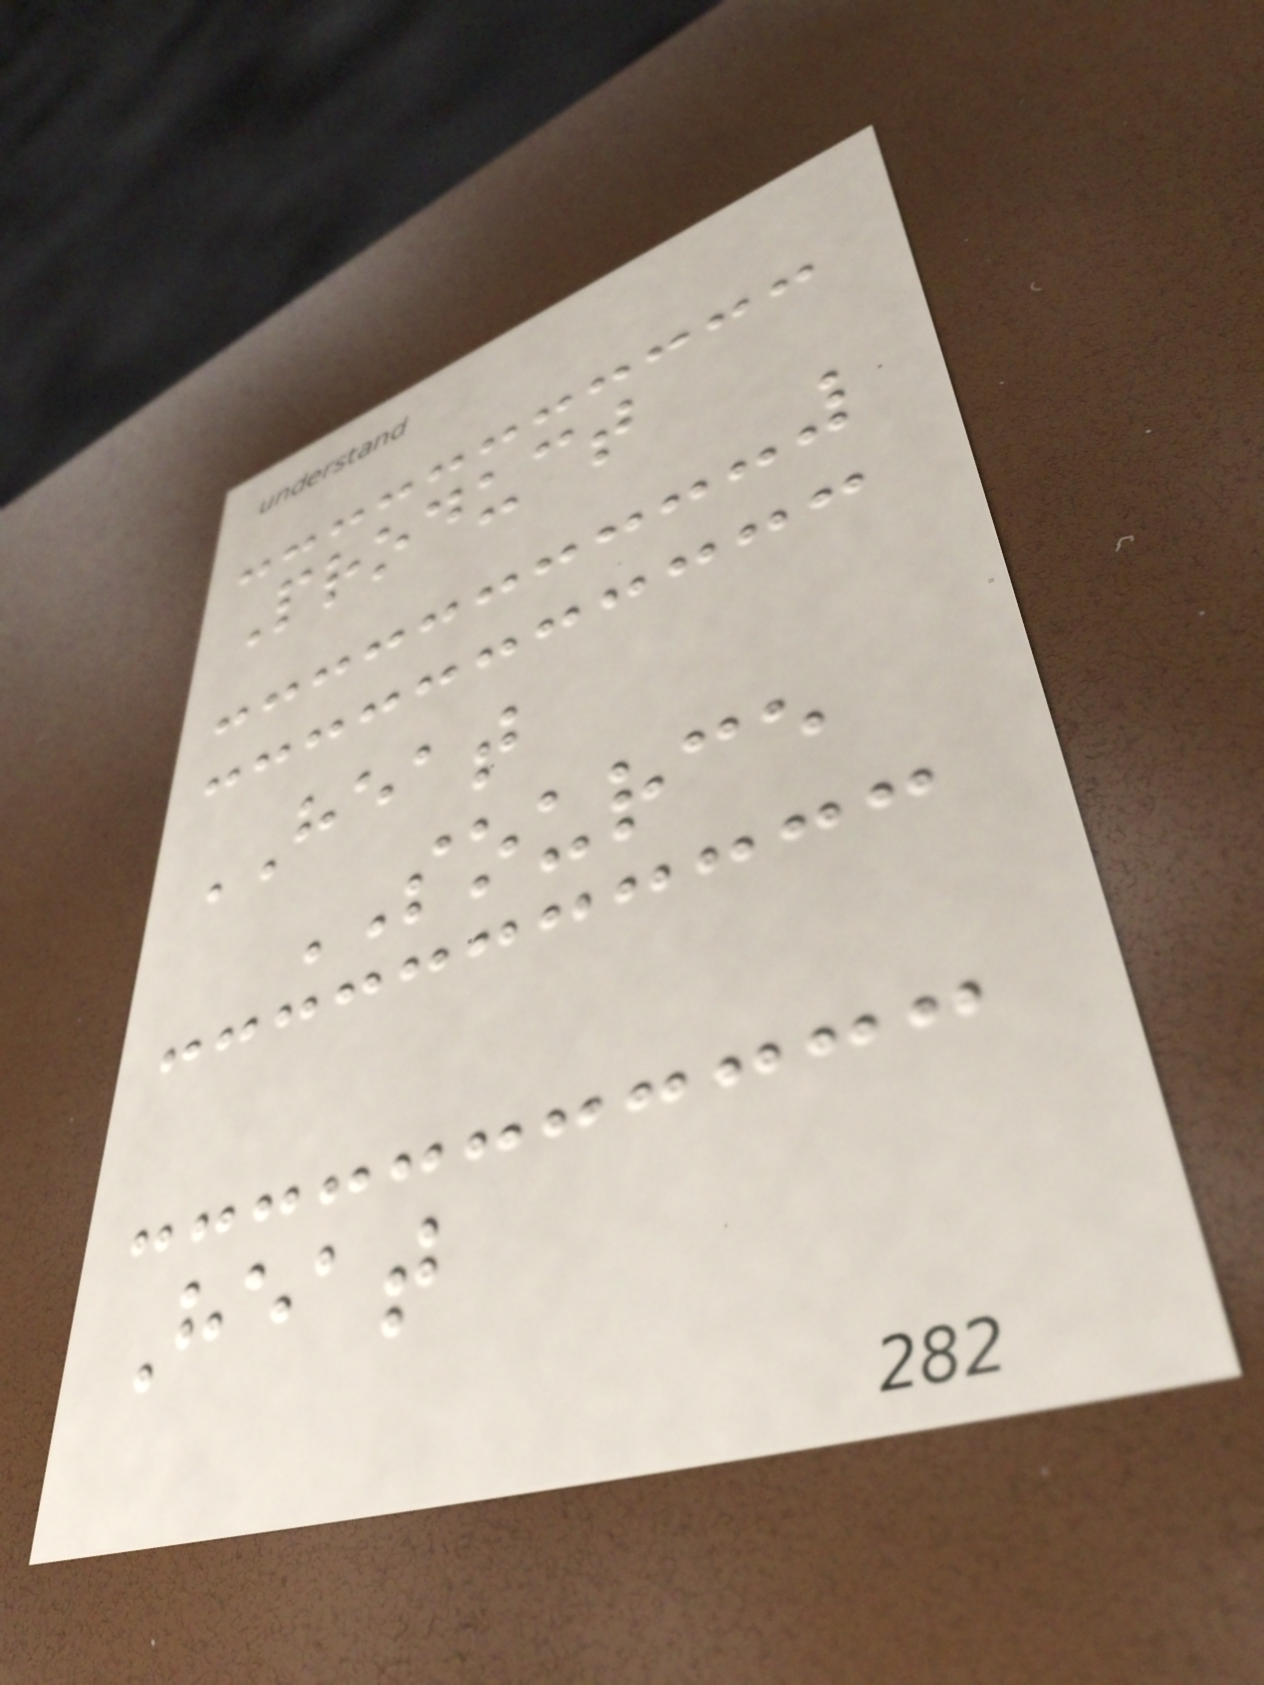Product
HEAT
SOURCE
Heat
